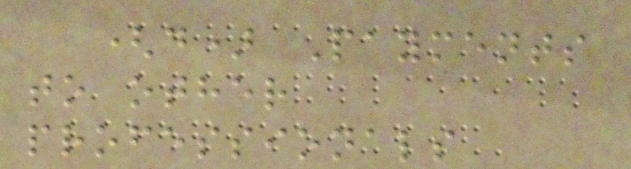(d) Payments
to other
professionals
